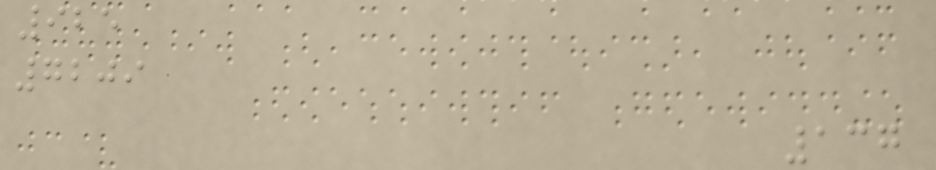925
7209
137
